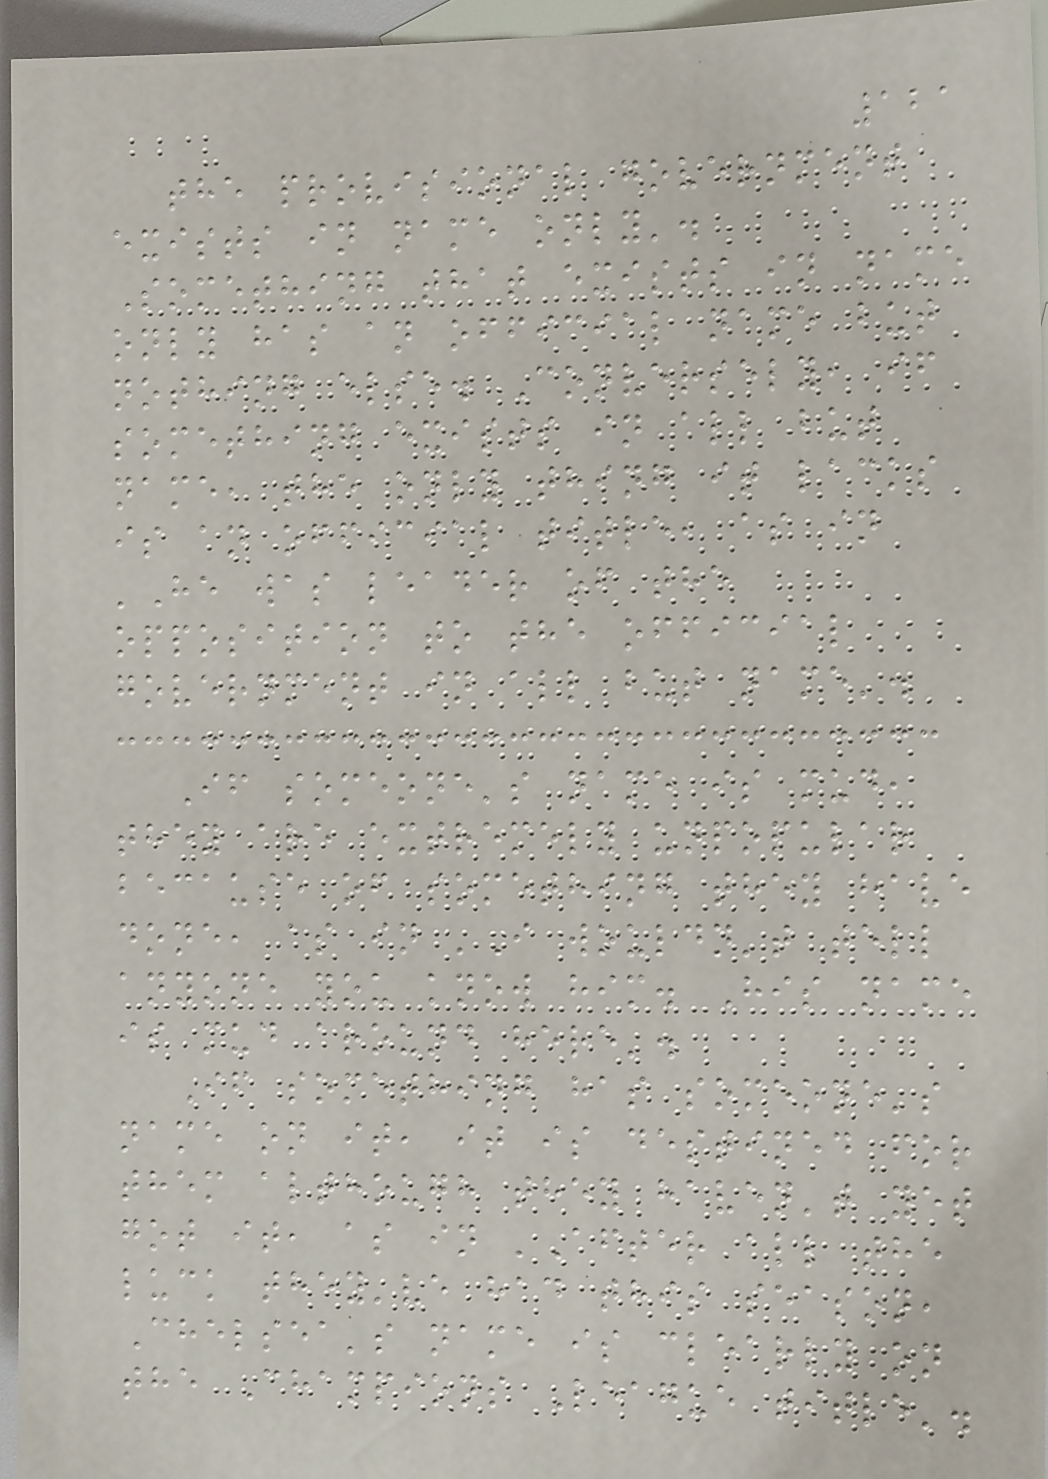121
the provisional government
exists in name only'.
Something that exists in name
only has an official name but
nothing else. Conversely, if
something exists in all but
name, the only thing it lacks
is an official title, as in
'He was leader of the
opposition to the official
government in all but name'.
If someone's name is mud,
they are extremely unpopular
because of something they have
done, as in 'I wouldn't tell
anyone you know him. His name
is mud around here'.
If something has someone's
name on it, it is destined for
them although they haven't yet
got it, as in 'After all the
luck they've had this season,
Chelsea's name is clearly on
the Champions League title'.
